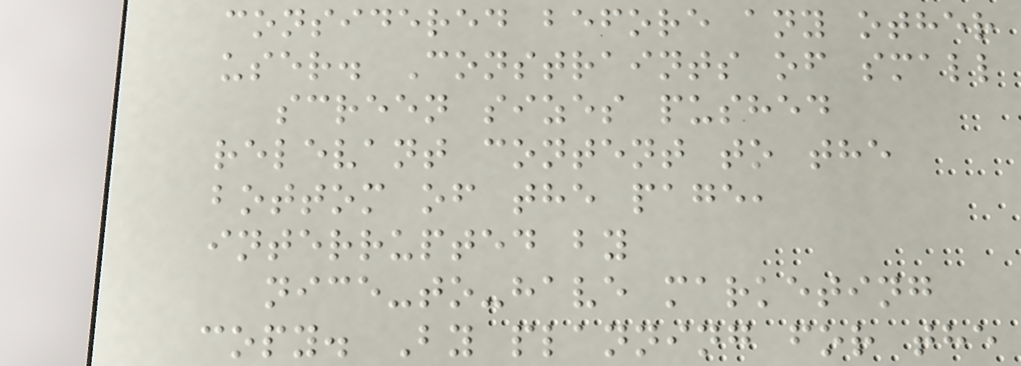considered before any other
user. Constraints of small
screen sizes pushed
relevant content to the
bottom of the page,
interrupted by
nice-to-have marketing
copy. By planning for the
